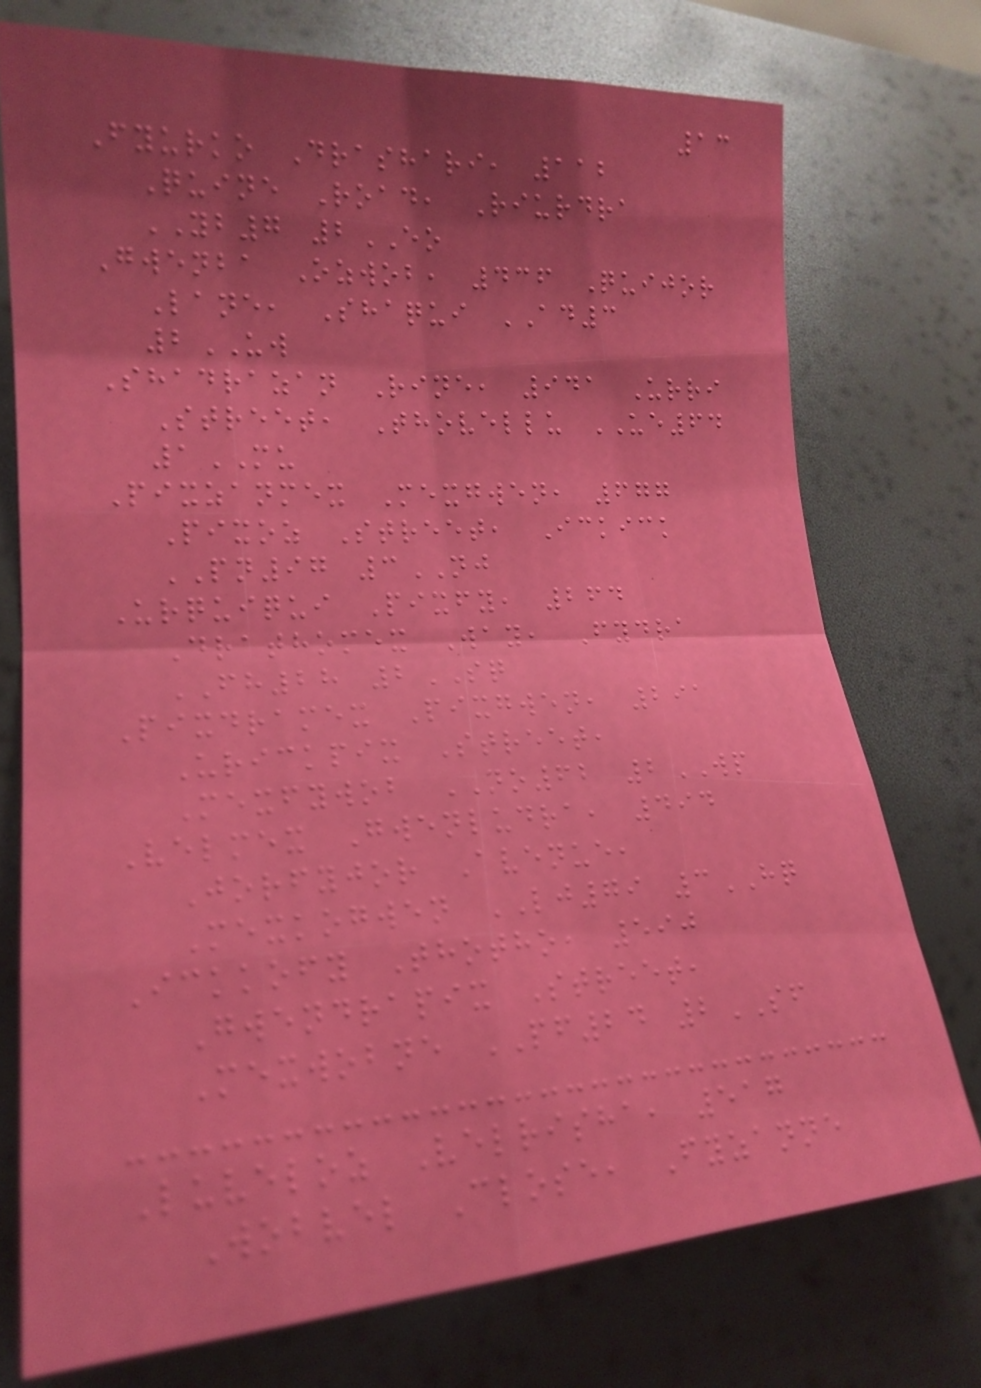13
Fyurko Drashari, 112
Quine Road, Riurdra
YB7 2EO
Gwenba Ozwob, 436 Quijor
Lane, Shaqui AD3
2UW
Shadrazan Rine, 941 Urri
Street, Thovellu UE64
1MU
Pixzanmex Mexgwen, 677
Pixoz Street, Ickick
PN97 3NJ
Urquiqui Pixfy, 264
Drathomex Way, Fydra
FH28 2SQ
Pixdramex Pixgwen, 291
Urickpix Street,
Mexfywob NO62 2WP
Velmex Gwenludra, 494
Jorfyjor Avenue,
Mexkogwen LJ79 3HQ
Ickkofy Thotho, 590
Gwendrapix Street,
Mexwobne PF24 2SF
Luveloz Velrisha, 517
Wobvel Close, Fyzanne
